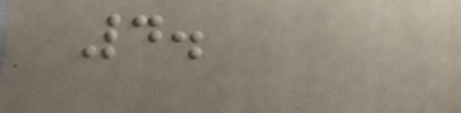4.
